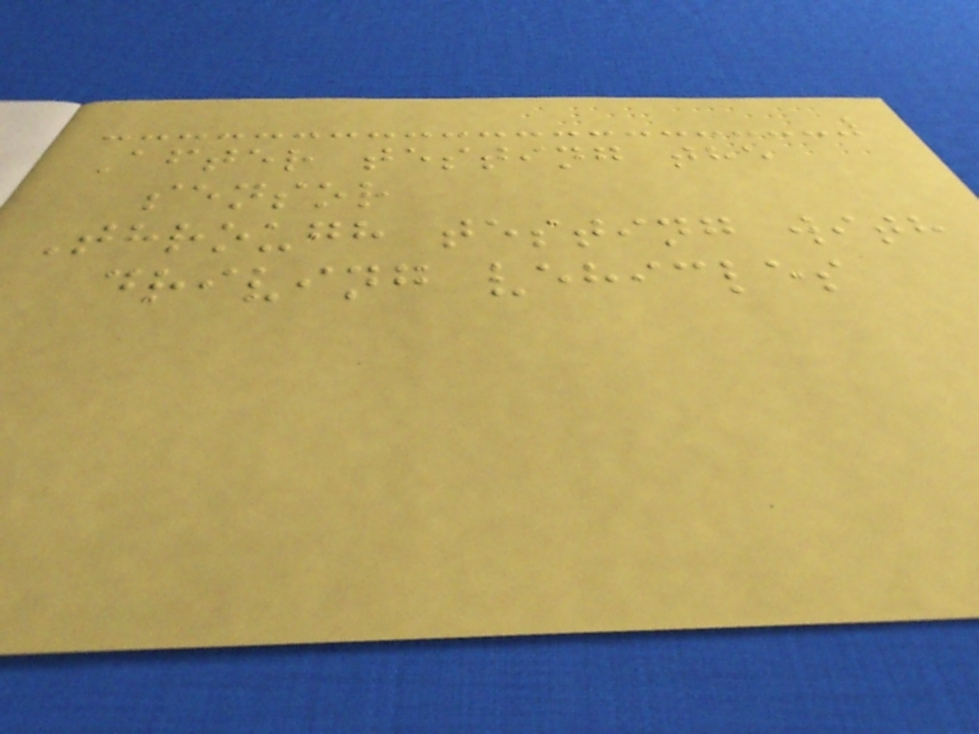After testing the
sensor
Through testing with
driving vehicles
